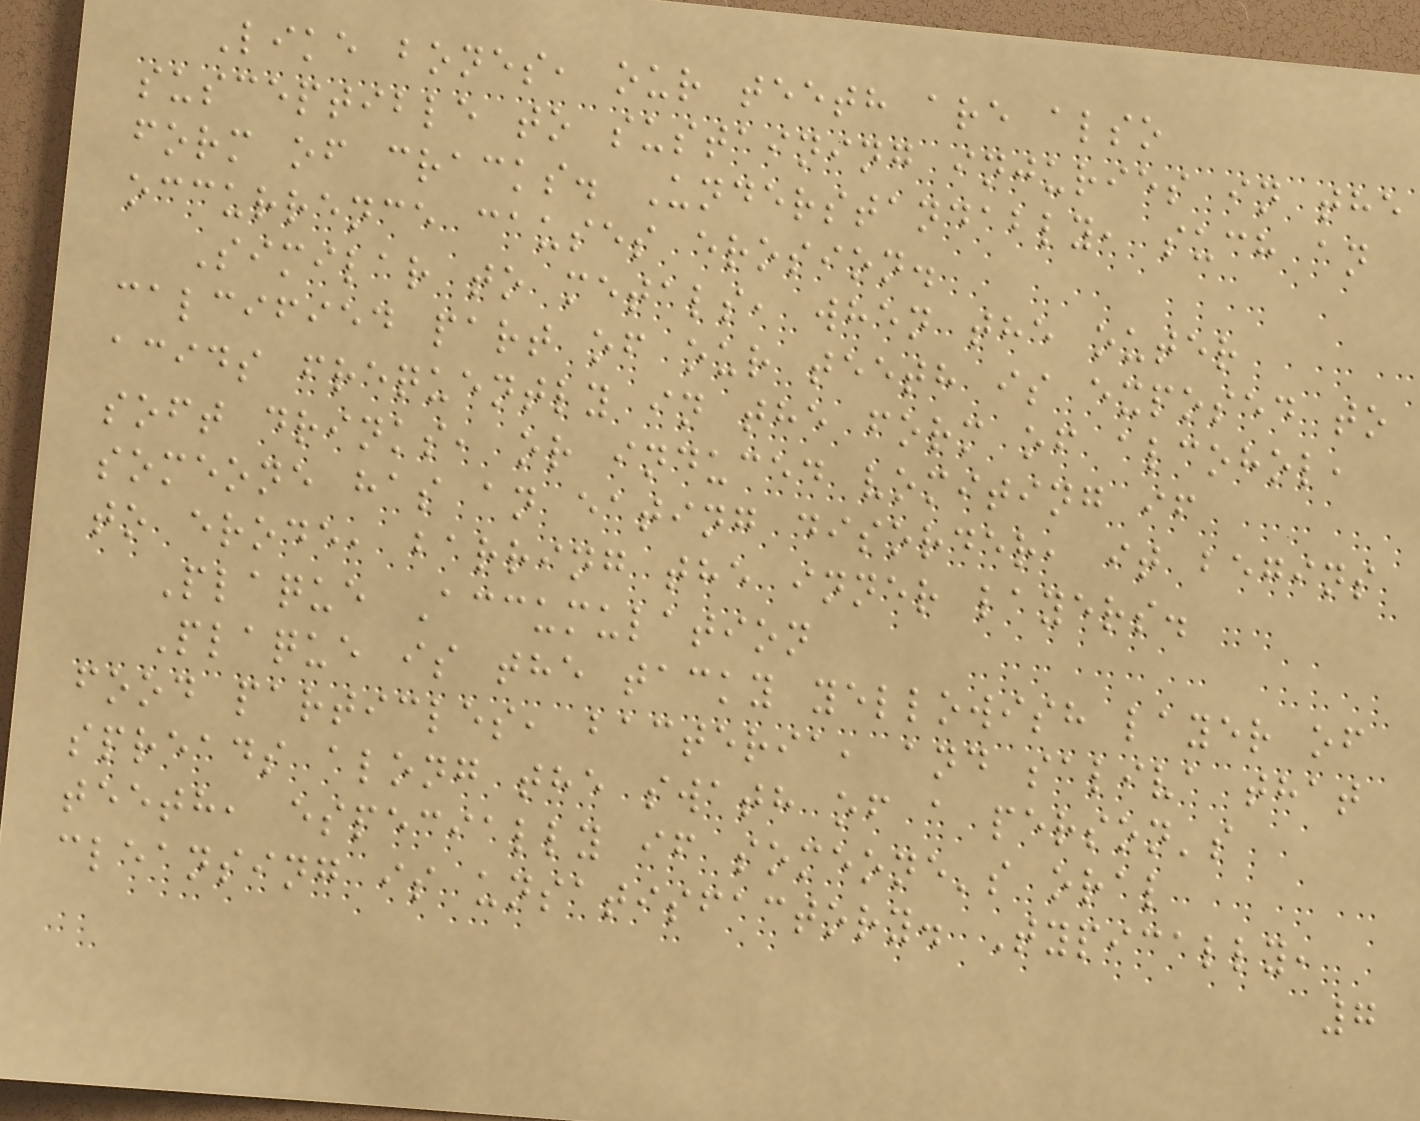Like bones, our teeth are also
susceptible to sustaining injuries in the
form of cracks. Understandably, such an
occurrence causes erosion.
Similar to metals, when the outer
calcified part of our teeth is exposed to
acids frequently in the form of alcohol,
soft drinks, or induced vomiting if
someone has an eating disorder, it begins
to erode, barring the inner layers.
Plaque Accumulation
Plaque is the tacky yellowish layer of
food particles, bacteria, and saliva that
spreads along the swath of a person's
teeth, especially if someone's oral
cleansing is unsatisfactory. Typically,
7
